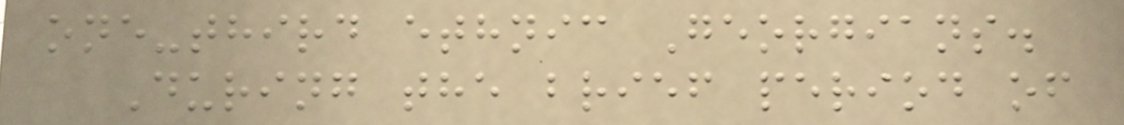one-third ethnic Georgians.
During the brief period of
